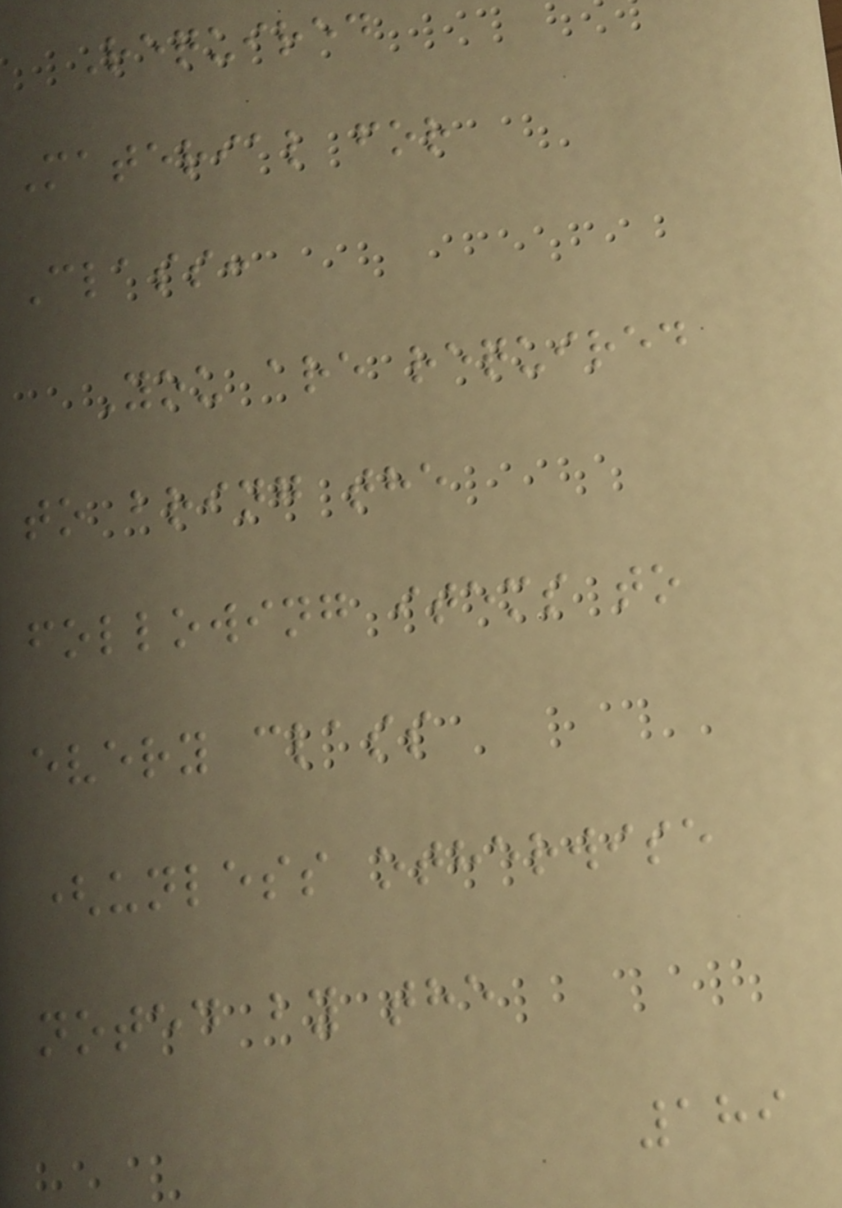Required
Material for
Class:
You are required
to bring the
following items to
every class
(unless otherwise
noted by the
189
